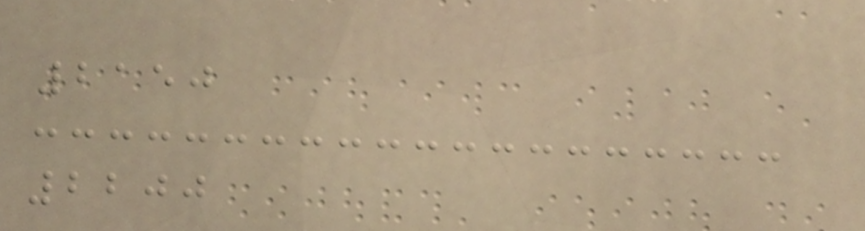2150
2200
